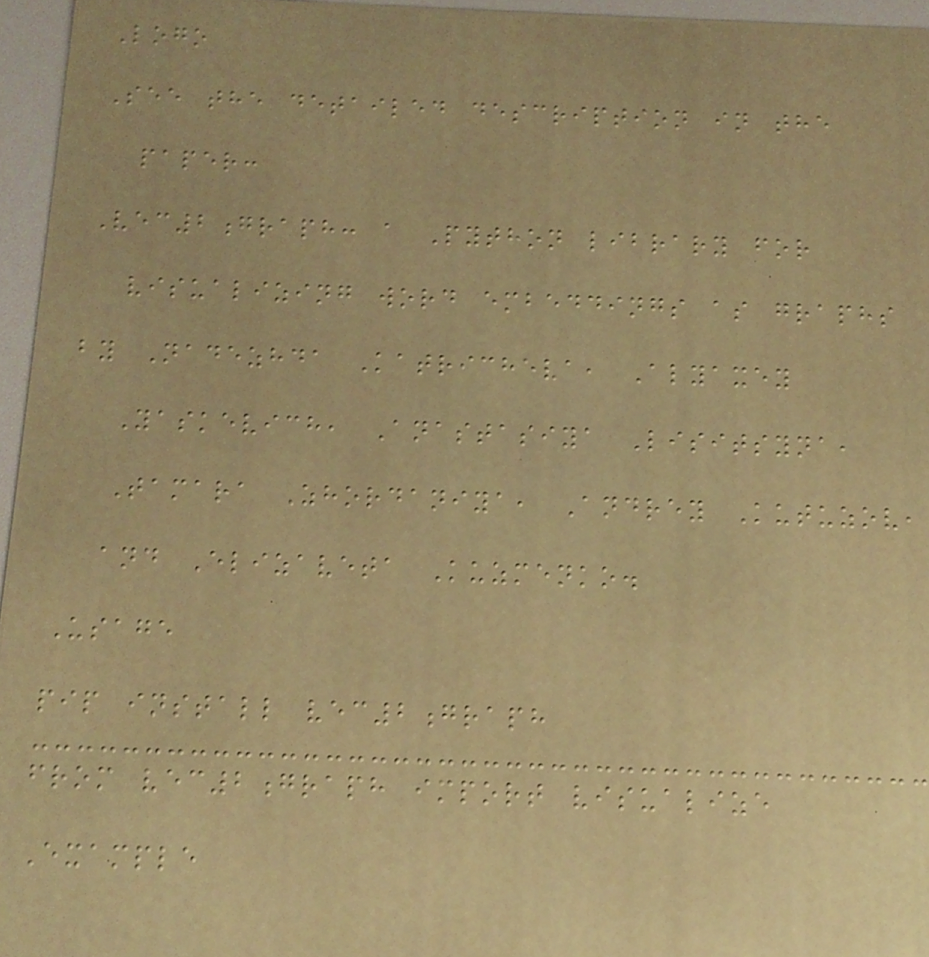Logo
See the detailed description in the
paper:
Vec2graph: a Python library for
visualizing word embeddings as graphs
by Nadezhda Katricheva, Alyaxey
Yaskevich, Anastasiya Lisitsyna,
Tamara Zhordaniya, Andrey Kutuzov,
and Elizaveta Kuzmenko.
Usage
pip install vec2graph
from vec2graph import visualize
Example
